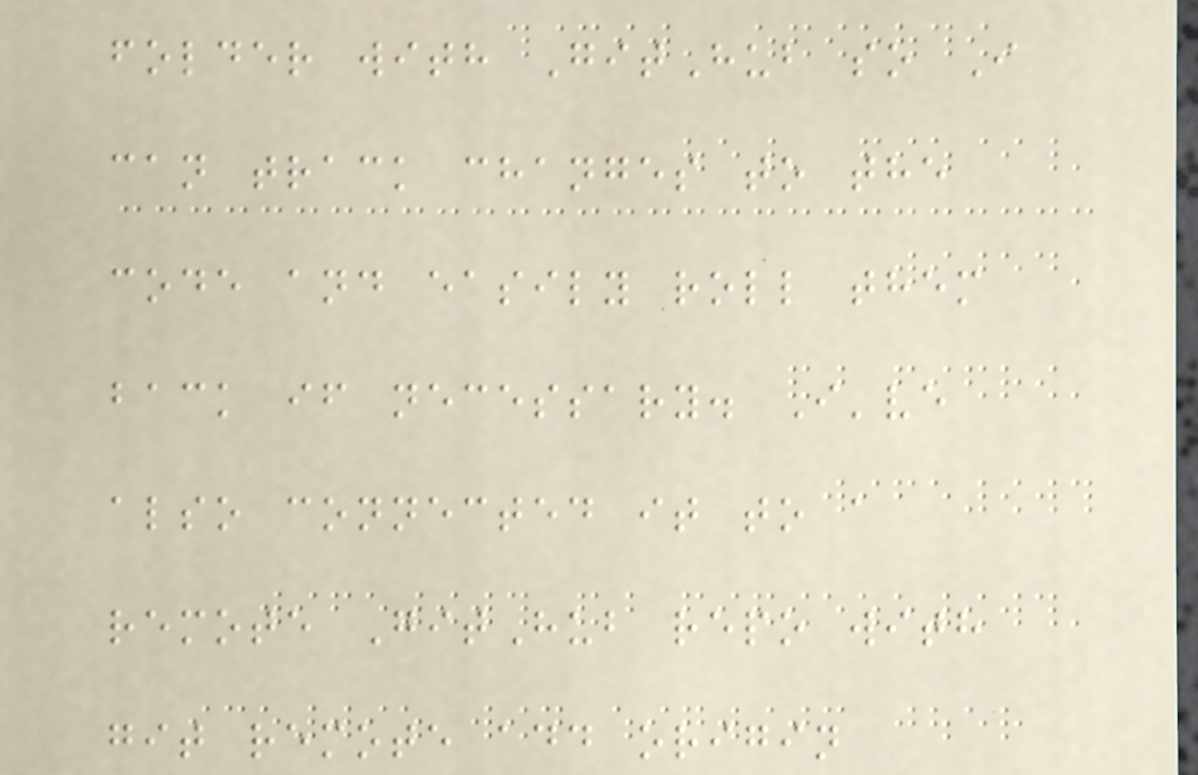folder with GitHub so I
can track changes to the
code and easily roll them
back if necessary. I've
also connected it to a
remote GitHub repo with
git remote add origin
